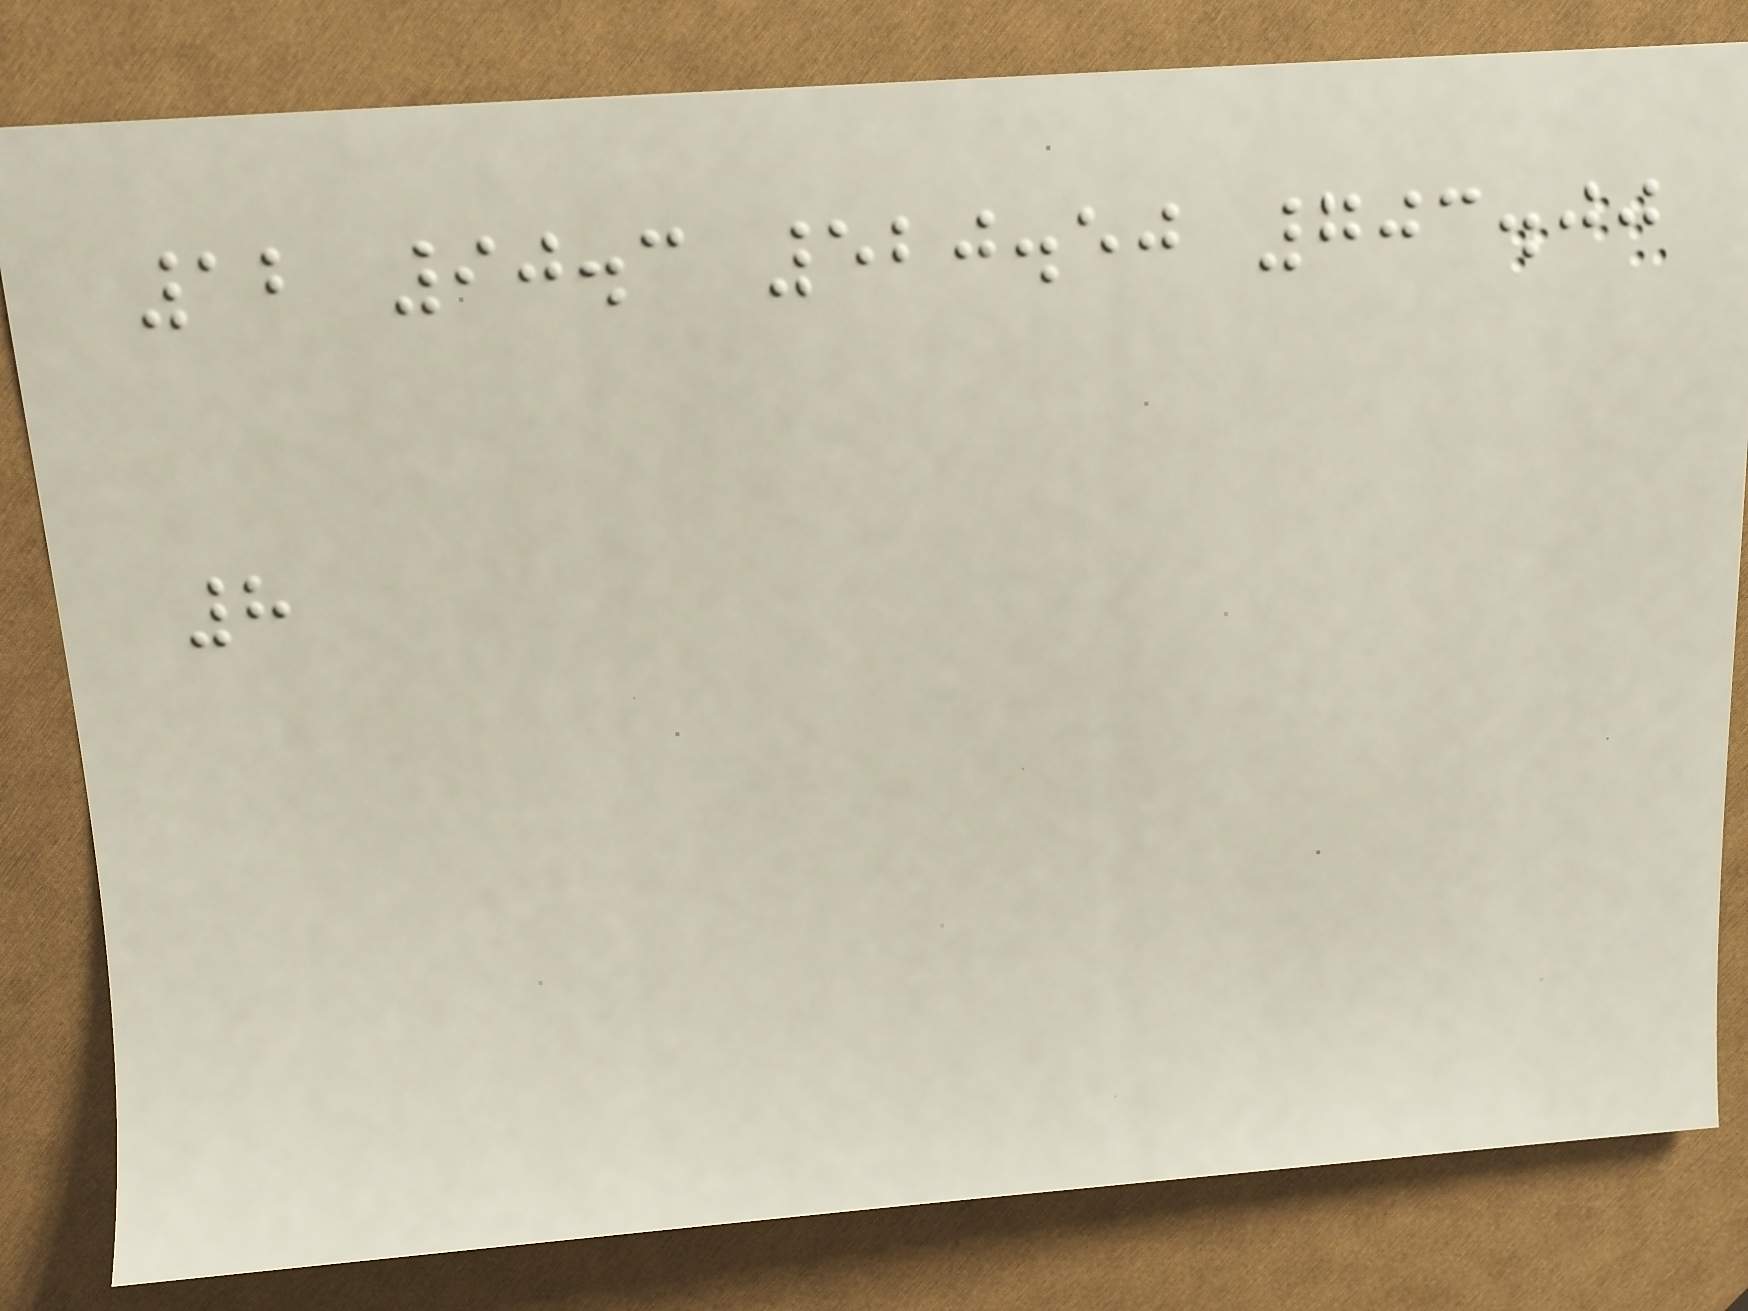12 90.3 520.50 703.00
8
